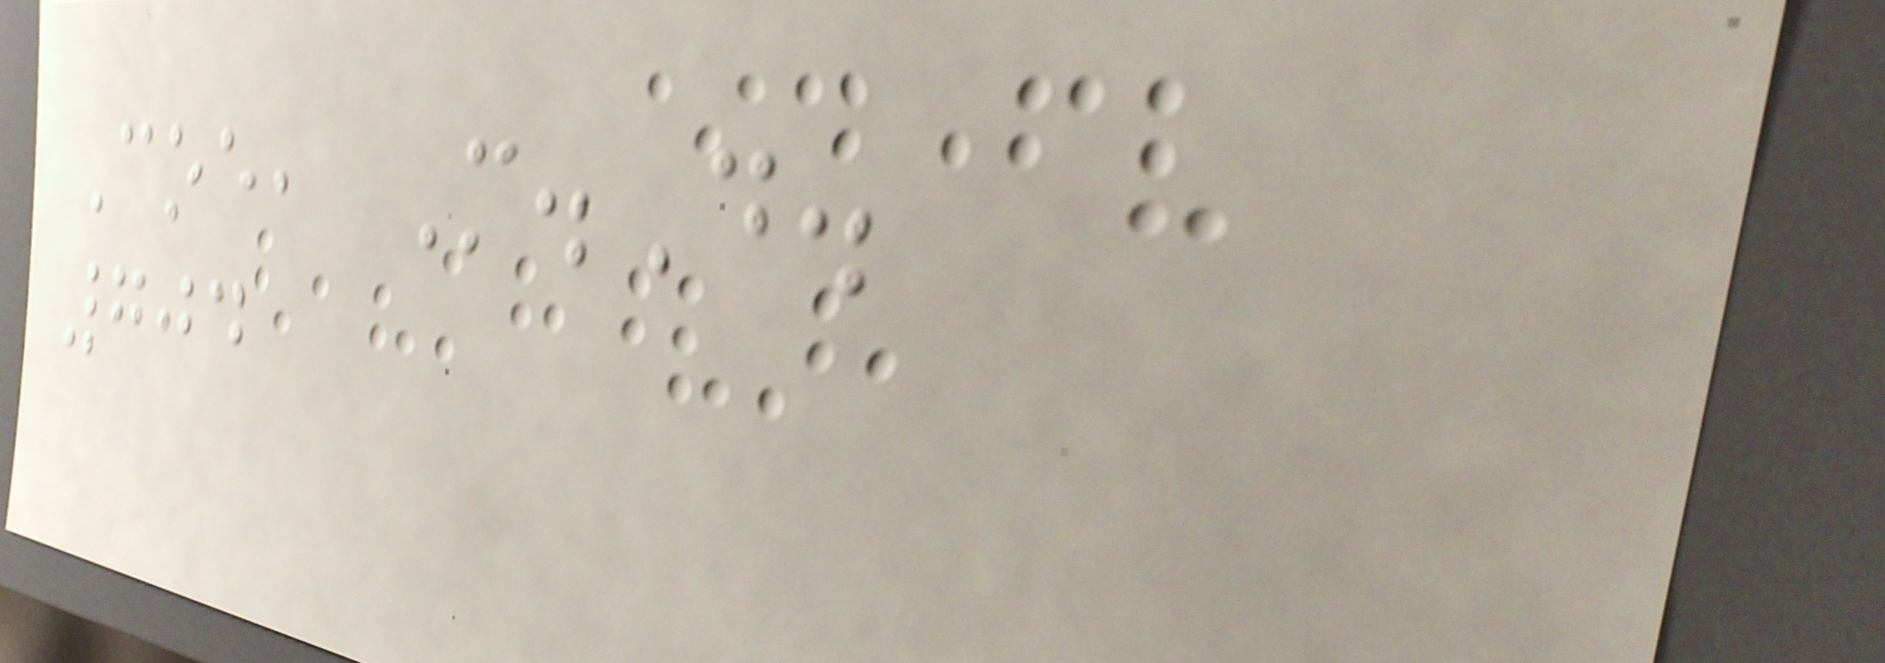Coe, M.D.
704
